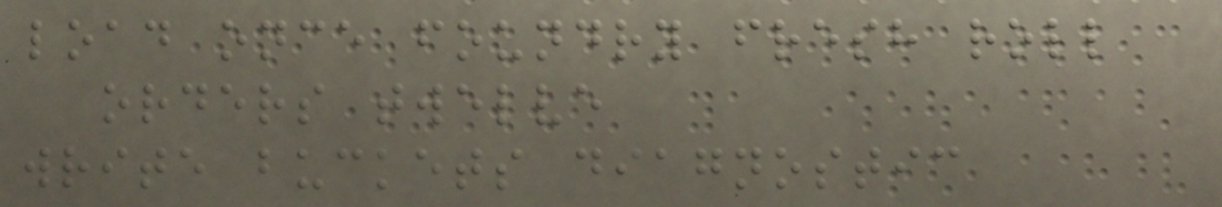load once foundry fresh roll
orders twelve
write buckets diagnostic
